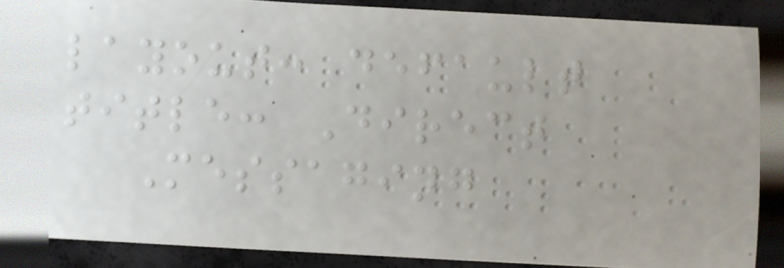layout: default
title: Direct
Messaging
